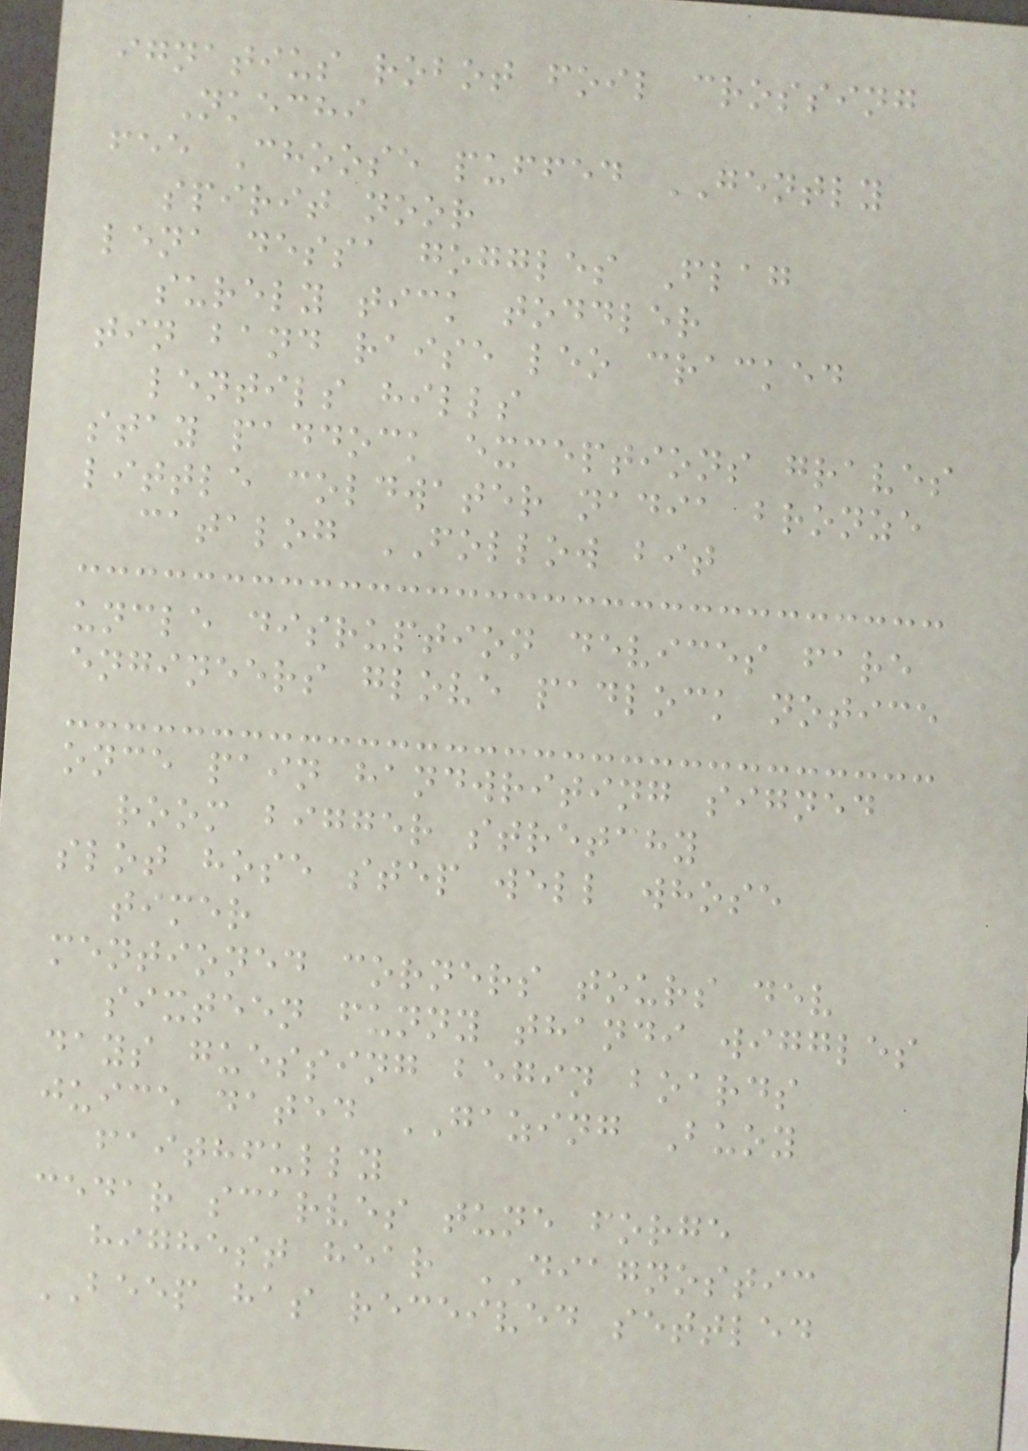ignatius robot foil crossing
Nkechi
fee Choose puffed GENTLY
spirit noor
lena dessa goggles Flag
surely tick toddler
tin band raise leo cracked
lentils hills
stay paddock exceptions graves
little coldwater nadia bronze
catalog FOLLOW bit
uncle disruption devices fare
engineers glove padlock notice
once pain handwriting signed
room bigger stretchy
slot hose step well whose
timer
mentioned corners tours dev
sixteen funny thandi wiggles
days guessing begin boards
juice dated GAZING Buoy
faithfully
cedar scarves tune forge
highest hear DIAGNOSTIC
BEEP has received settled
